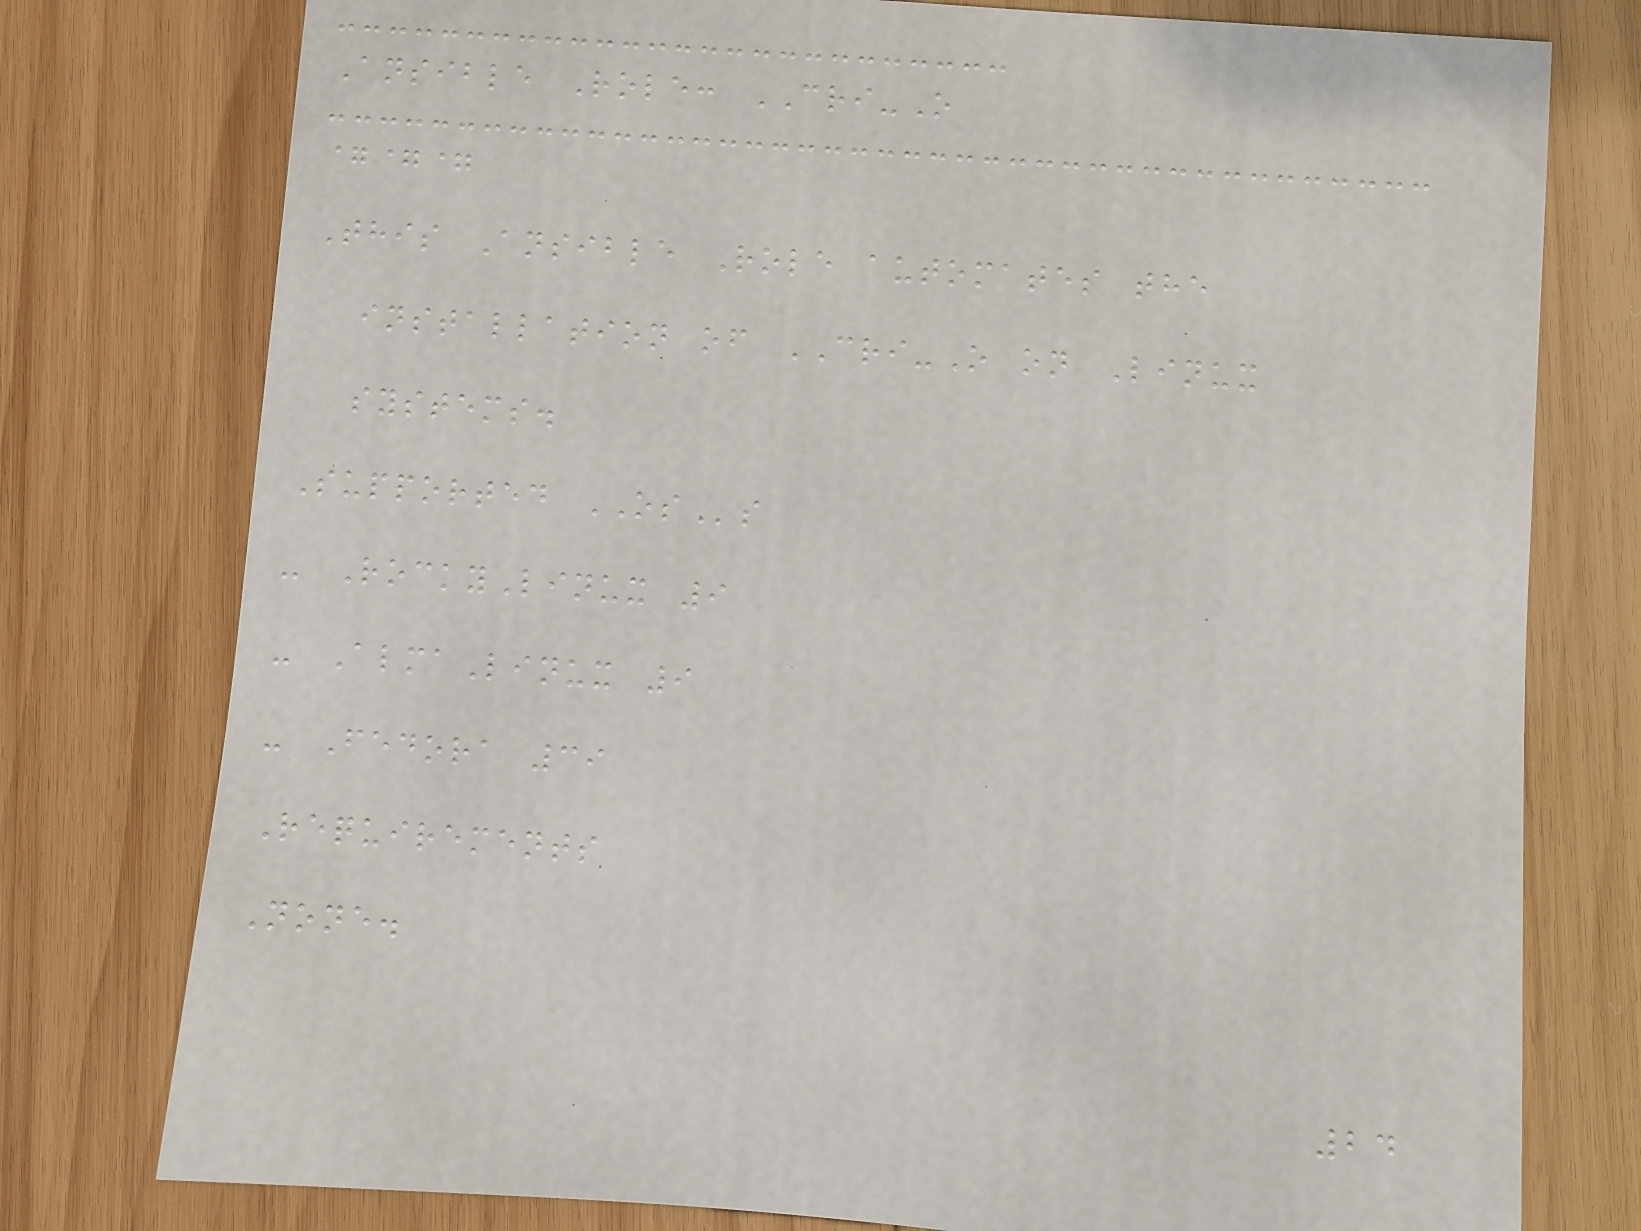Ansible Role: CRI-O
===
This Ansible Role automates the
installation of CRI-O on Linux
systems.
Supported OSs
- RockyLinux 9
- AlmaLinux 9
- Fedora 39
Requirements
None.
24
